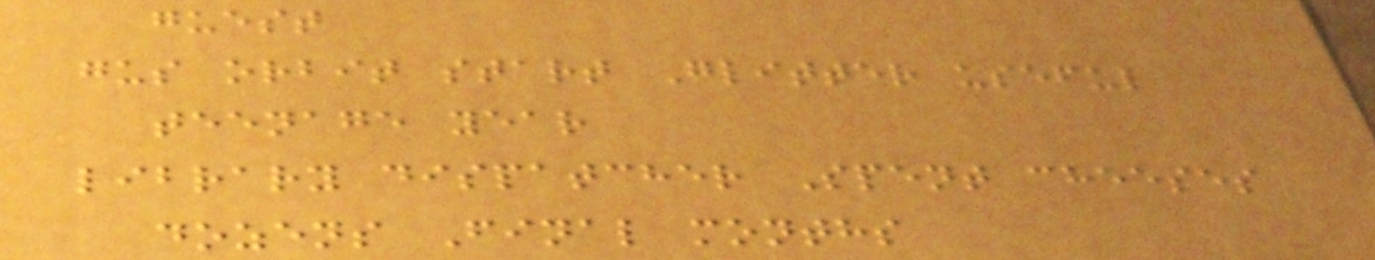guest
gus orbit start Glitter useful
teenage year
library dispatcher Spent cheeses
dozens Final months
